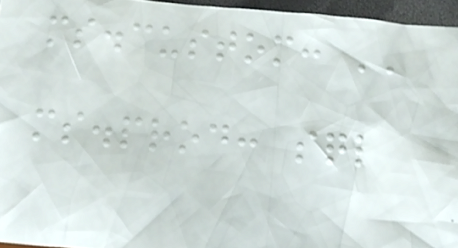ms.custom: ''
ms.prod: sql
